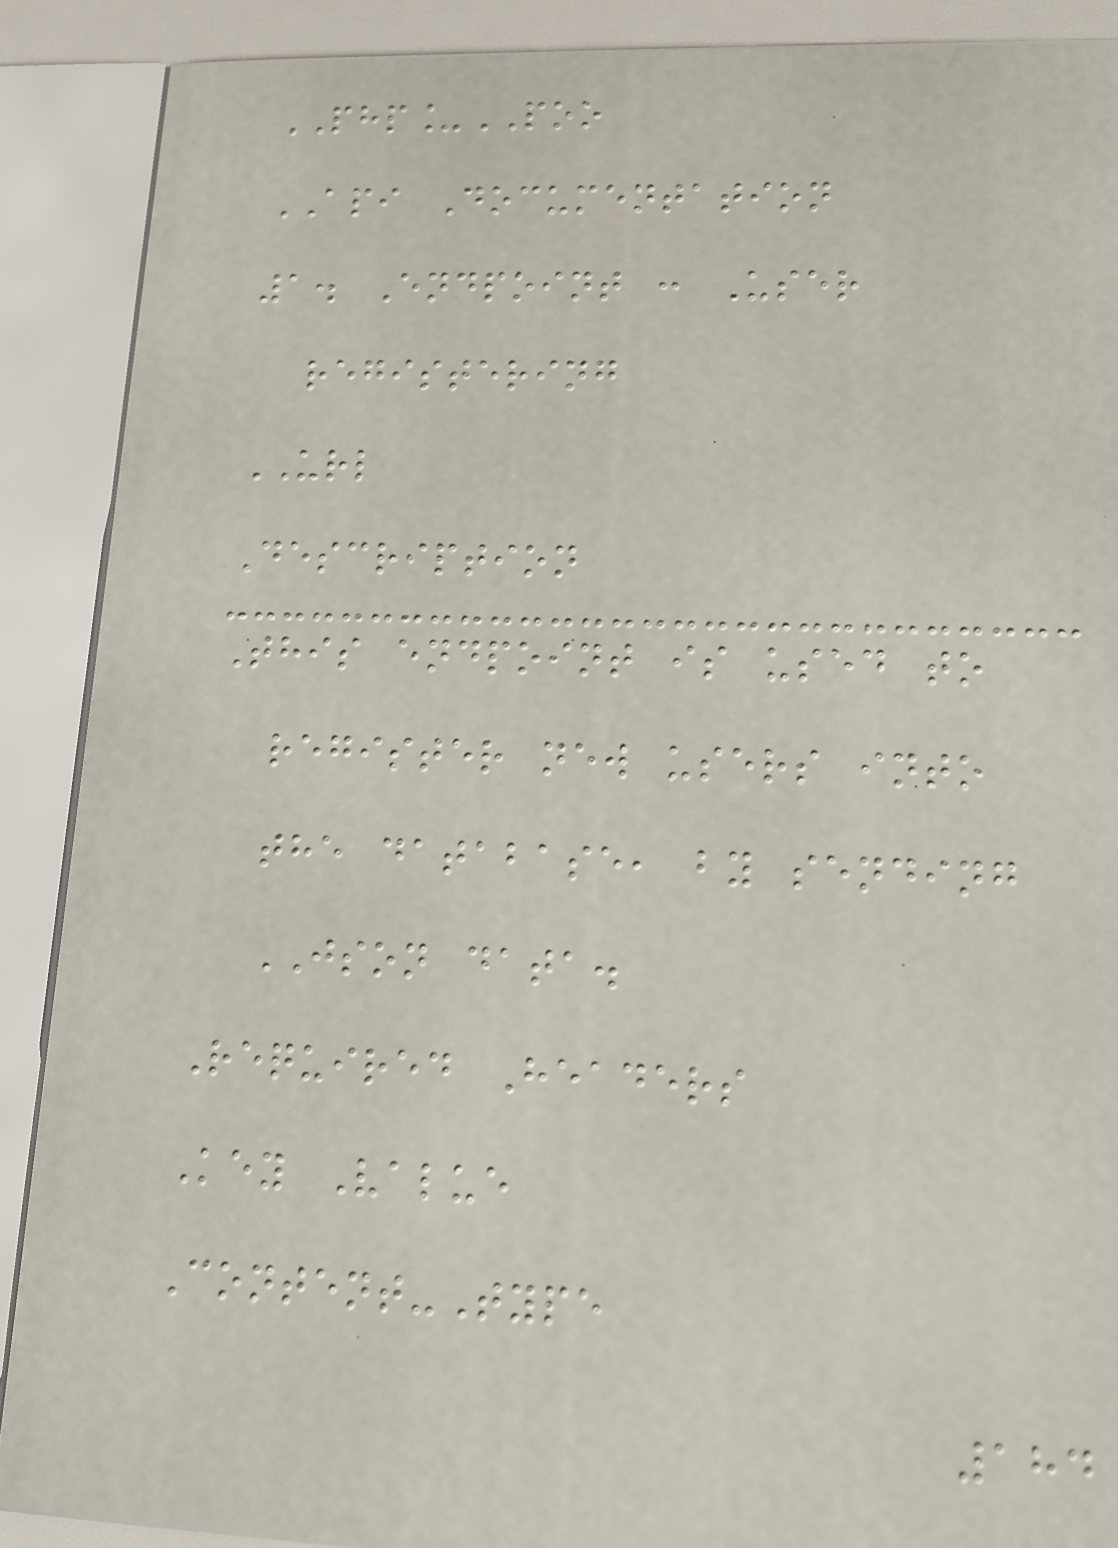PHP_POO
API Documentation
1. Endpoint : User
registering
URL
Description
This endpoint is used to
register new users into
the database, by sending
JSON data.
Required Headers
Key Value
Content-Type
184
